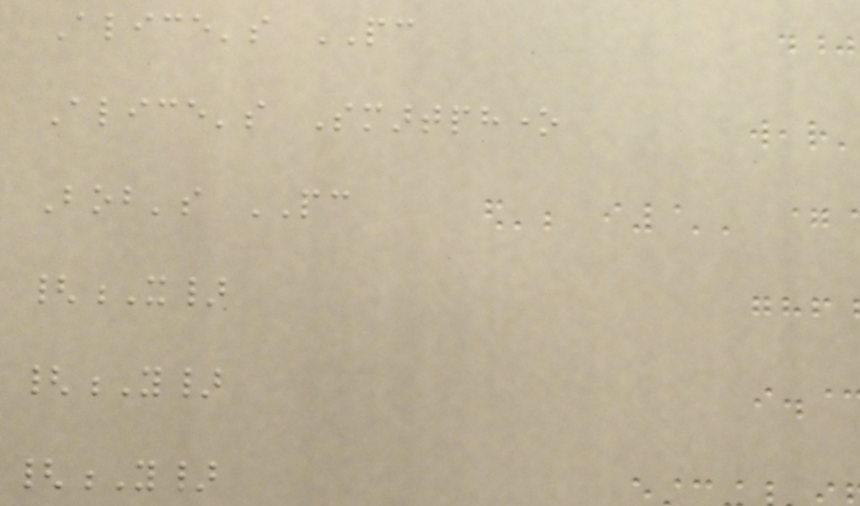Alice's PC
Alice's Smartphone
Bob's PC
{X}
{Y}
{Y}
